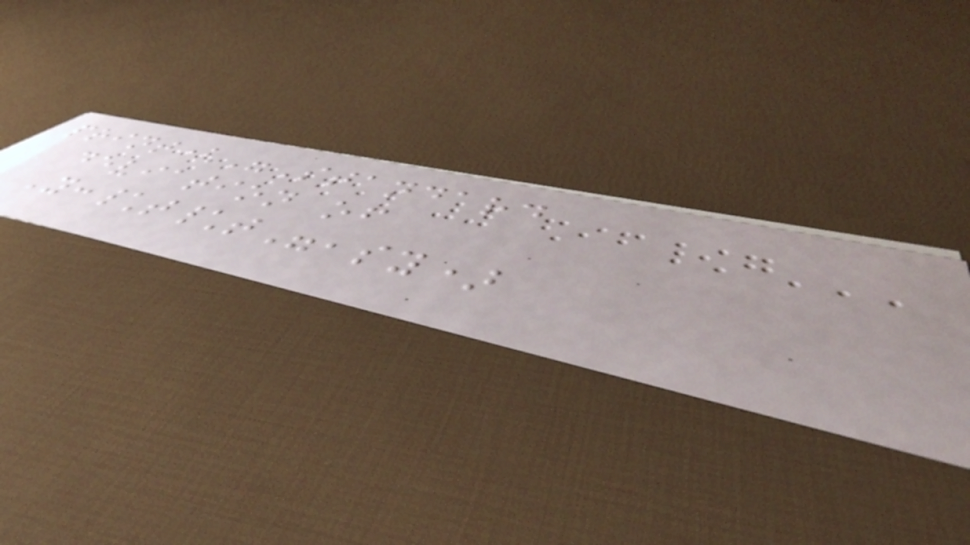print("Standard
deviation of
Y:\t\t",sy)
